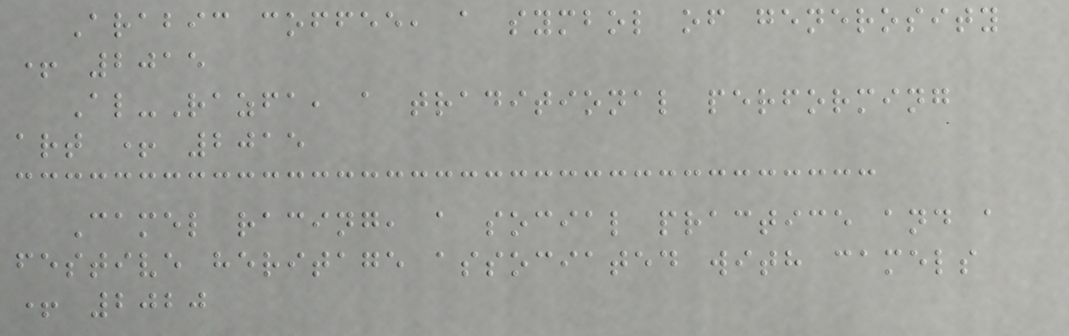Arabic coffee, a symbol of generosity
+ 2015
Al-Razfa, a traditional performing
art + 2015
Camel racing, a social practice and a
festive heritage associated with camels
+ 2020
